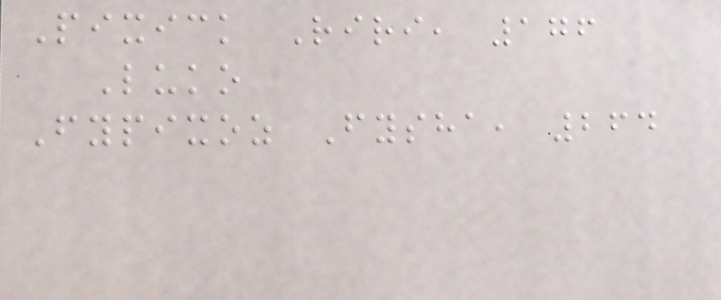Pixick Riri, 176
Luko
Fypixoz Fysha, 264
